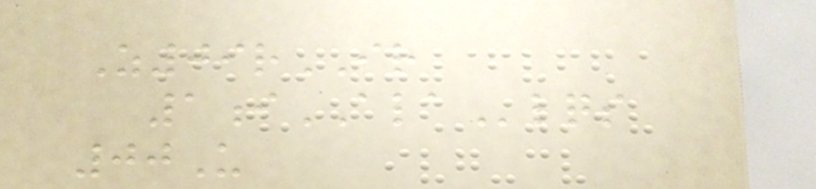Z09rIR
1iALAlqs
00U
